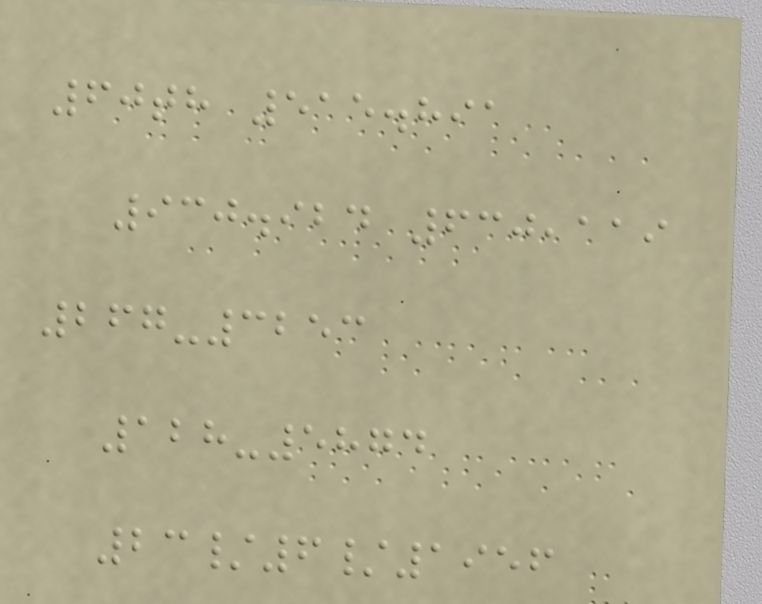60th 515.891
930.924 630,119
267-3253
128-5874
23/6/1956
